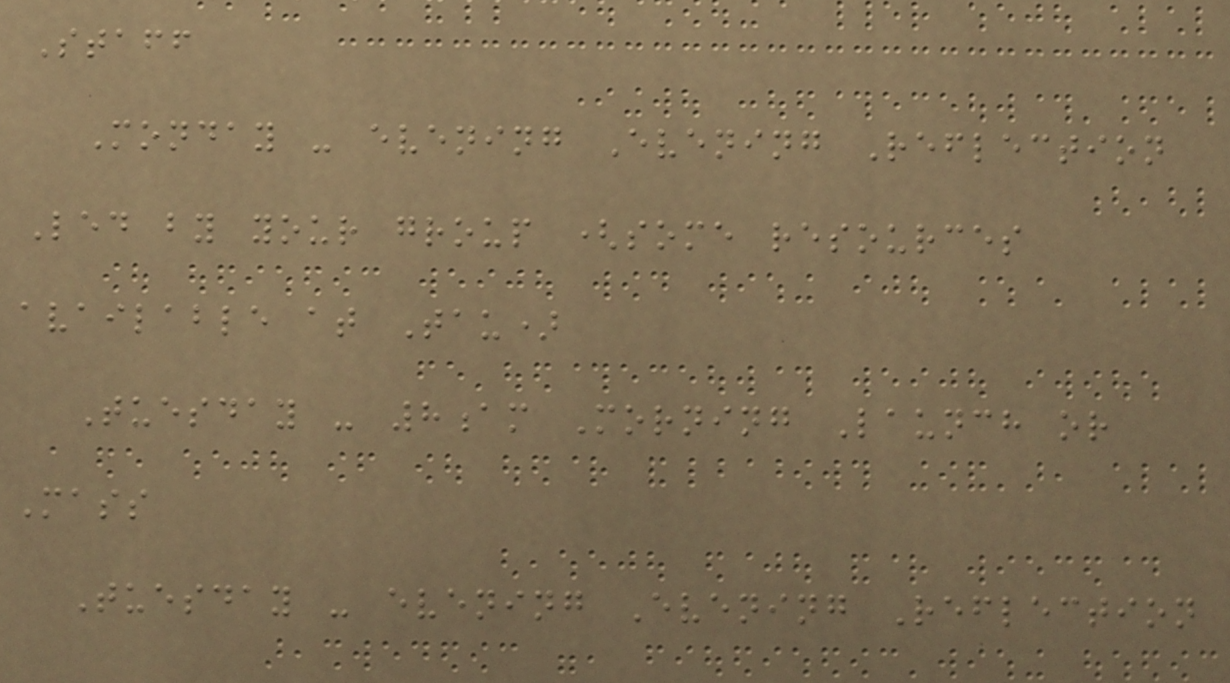Staff
Monday - evening Evening Reflection
Led by your group (some resources
available at Tau)
Tuesday - 8am Morning Launch or
Mass
Tuesday - evening Evening Reflection
